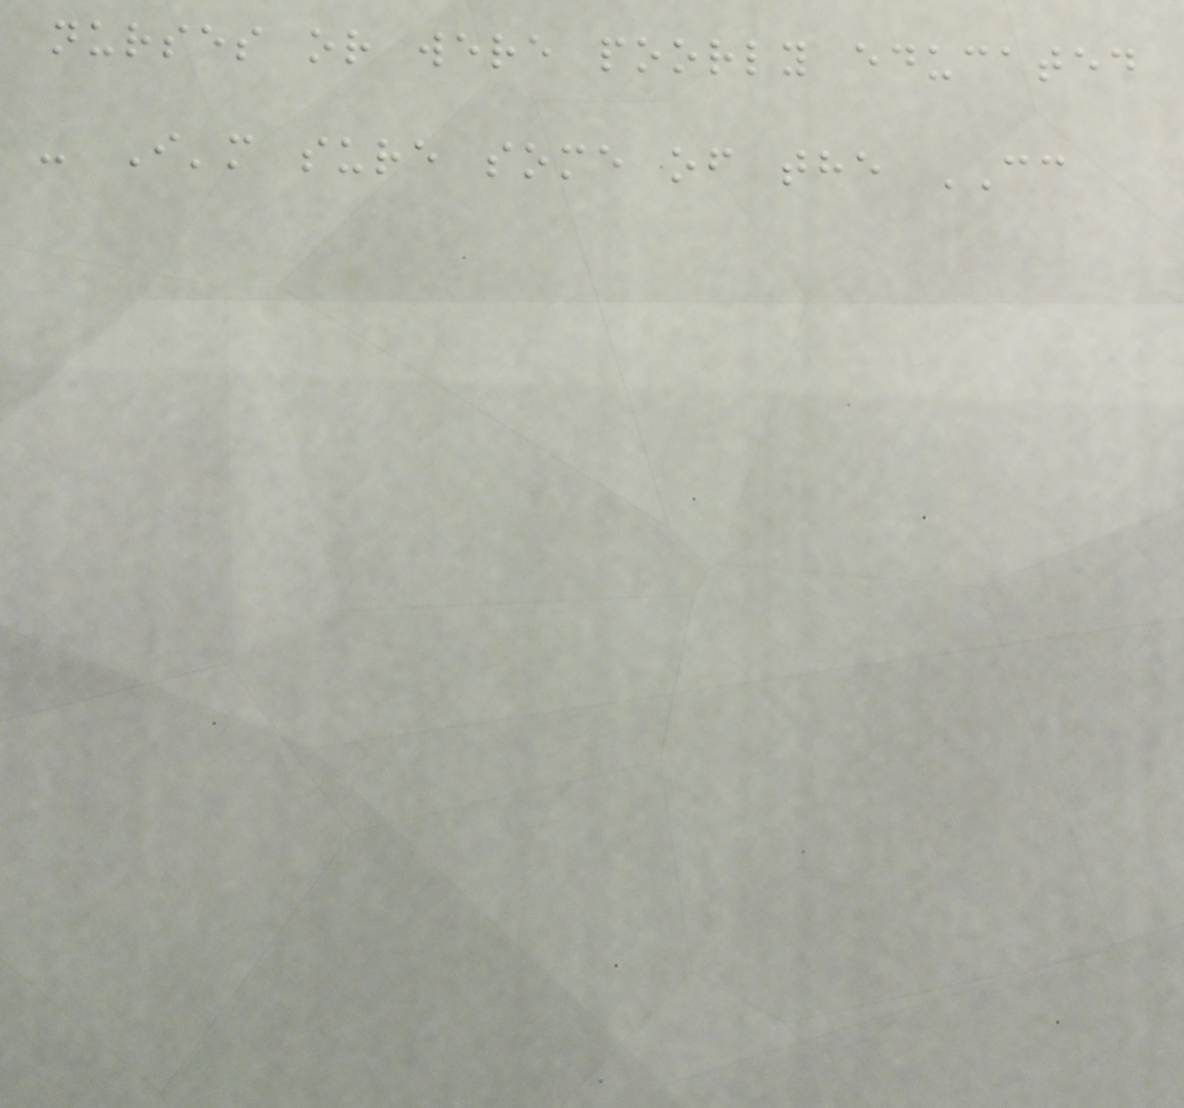nurses or were poorly educated
- I'm sure some of the CC
